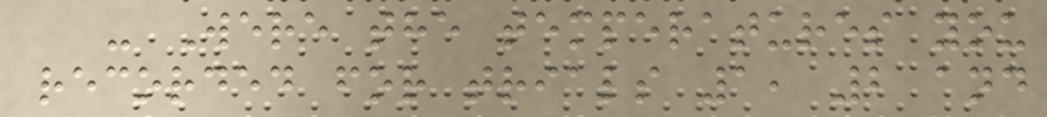- Were the temperatures you
recorded for trials 1, 2 and
